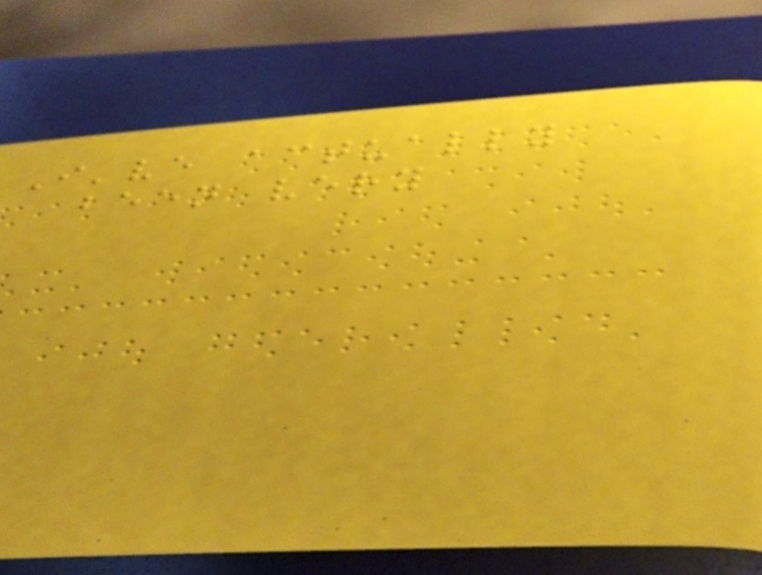I've actually
been very
